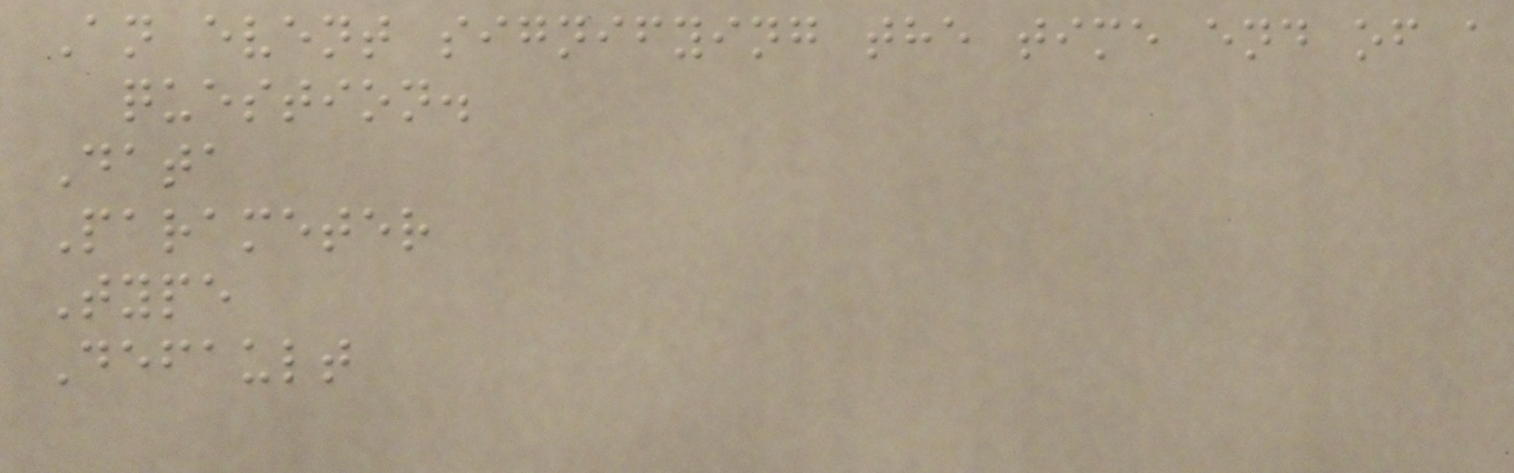An event signifying the time end of a
question.
Data
Parameter
Type
Default
